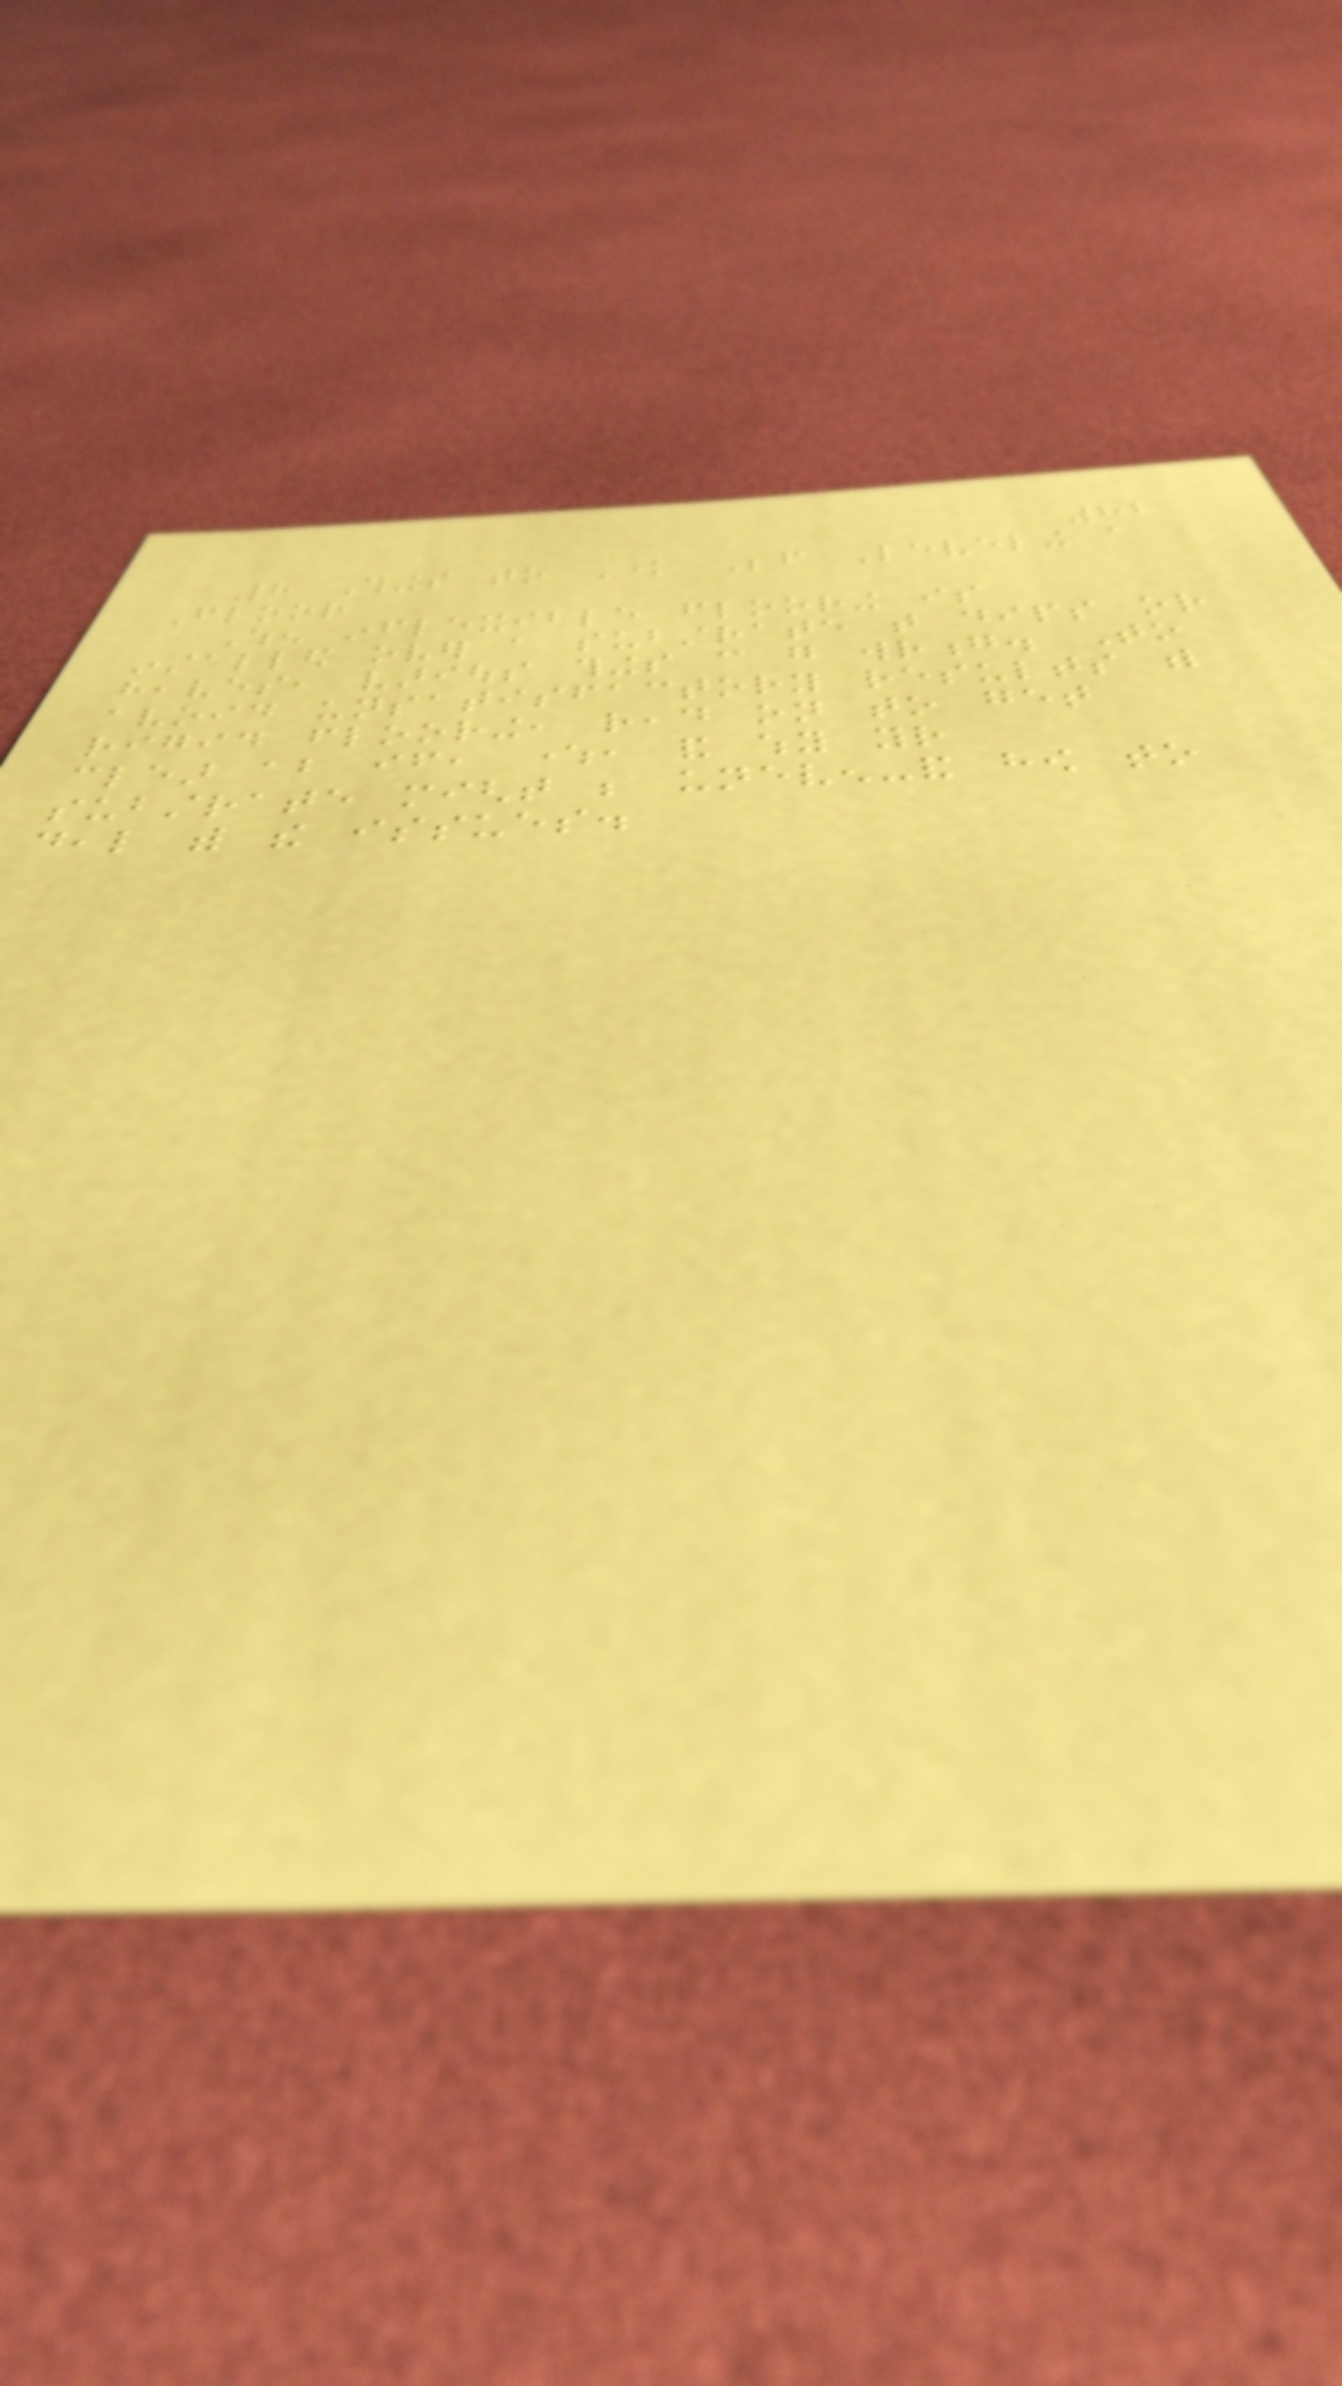82
8 Things to Know Before Leveling a
Floor
When inflexible flooring is
installed over a substrate that dips or
heaves, various things can go wrong. To
avoid unsatisfactory results with
rigid flooring, read on to get
clear about if, where, and why your
substrate might be uneven-and how to
deal with the issues.
